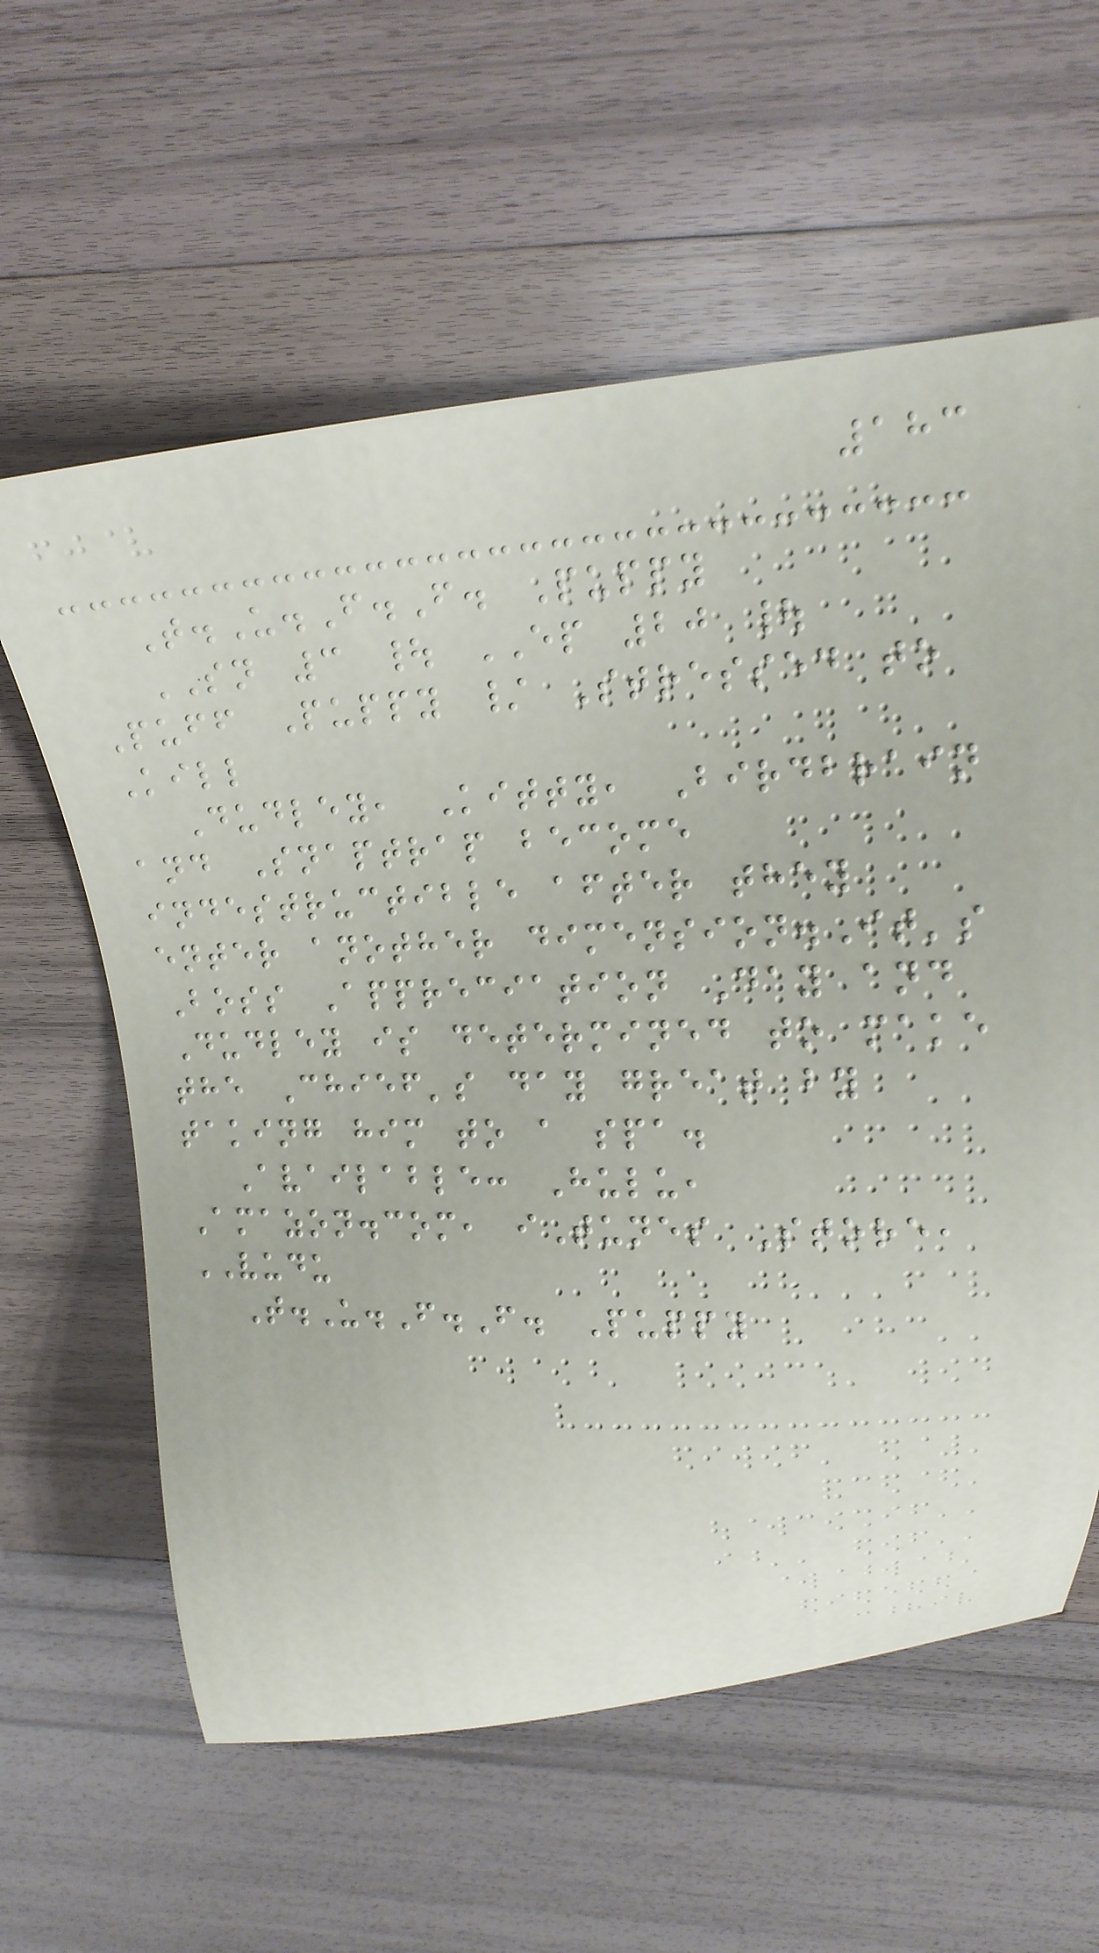183
T.U.F.F. Puppy
SN 3 | EP 20 |
Puff Puppy / Stressed to
Kill
Dudley, Kitty, Birdbrain
and Snaptrap become
indestructible after they
enter another dimension.It's
Boss Appreciation Day and
Dudley is determined to make
the Chief's day great by
taking him to a spa.
Available: Hulu,
Amazon.com, iTunes Store,
VUDU
T.U.F.F. Puppy
